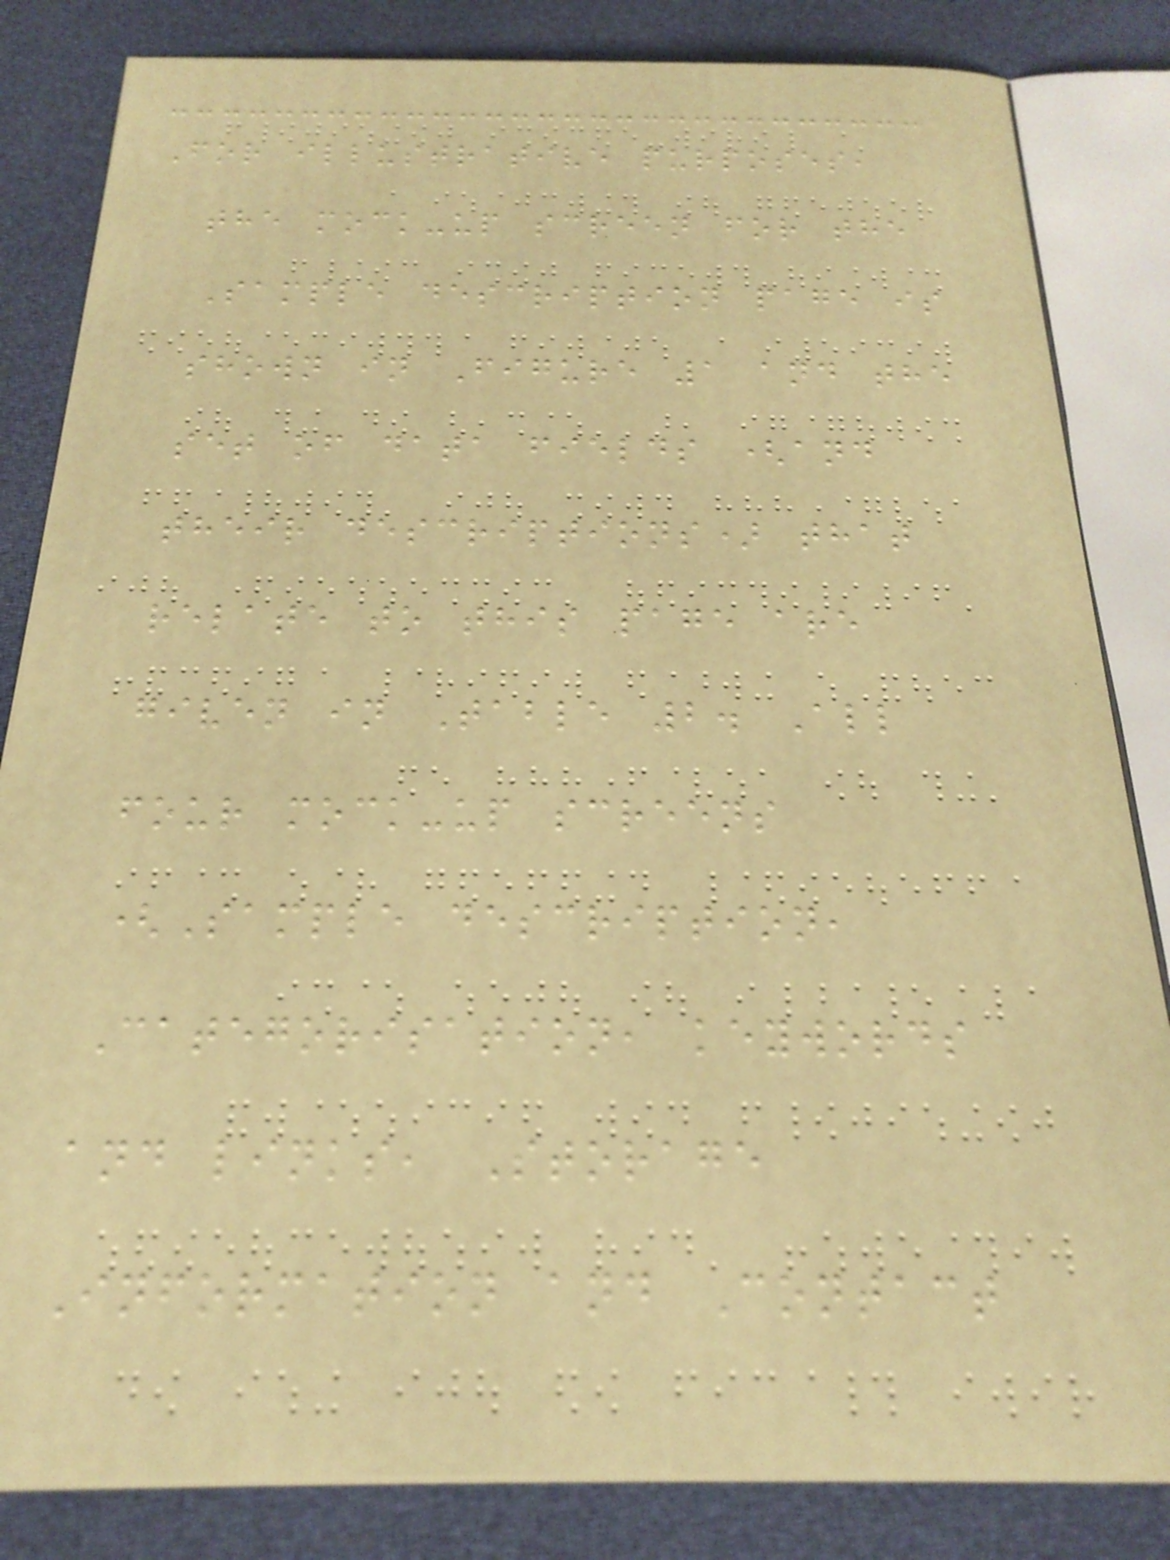For illustrative purposes,
the mock-up screen for the
Sample description page is
shown in Figure 1 and the
set of data fields (and
their descriptions) that
relate to this page are
given in Table 2. All
four mock-up screens
(Sample description,
Categorisation, keywords
and links, Storage
Information and Contact
